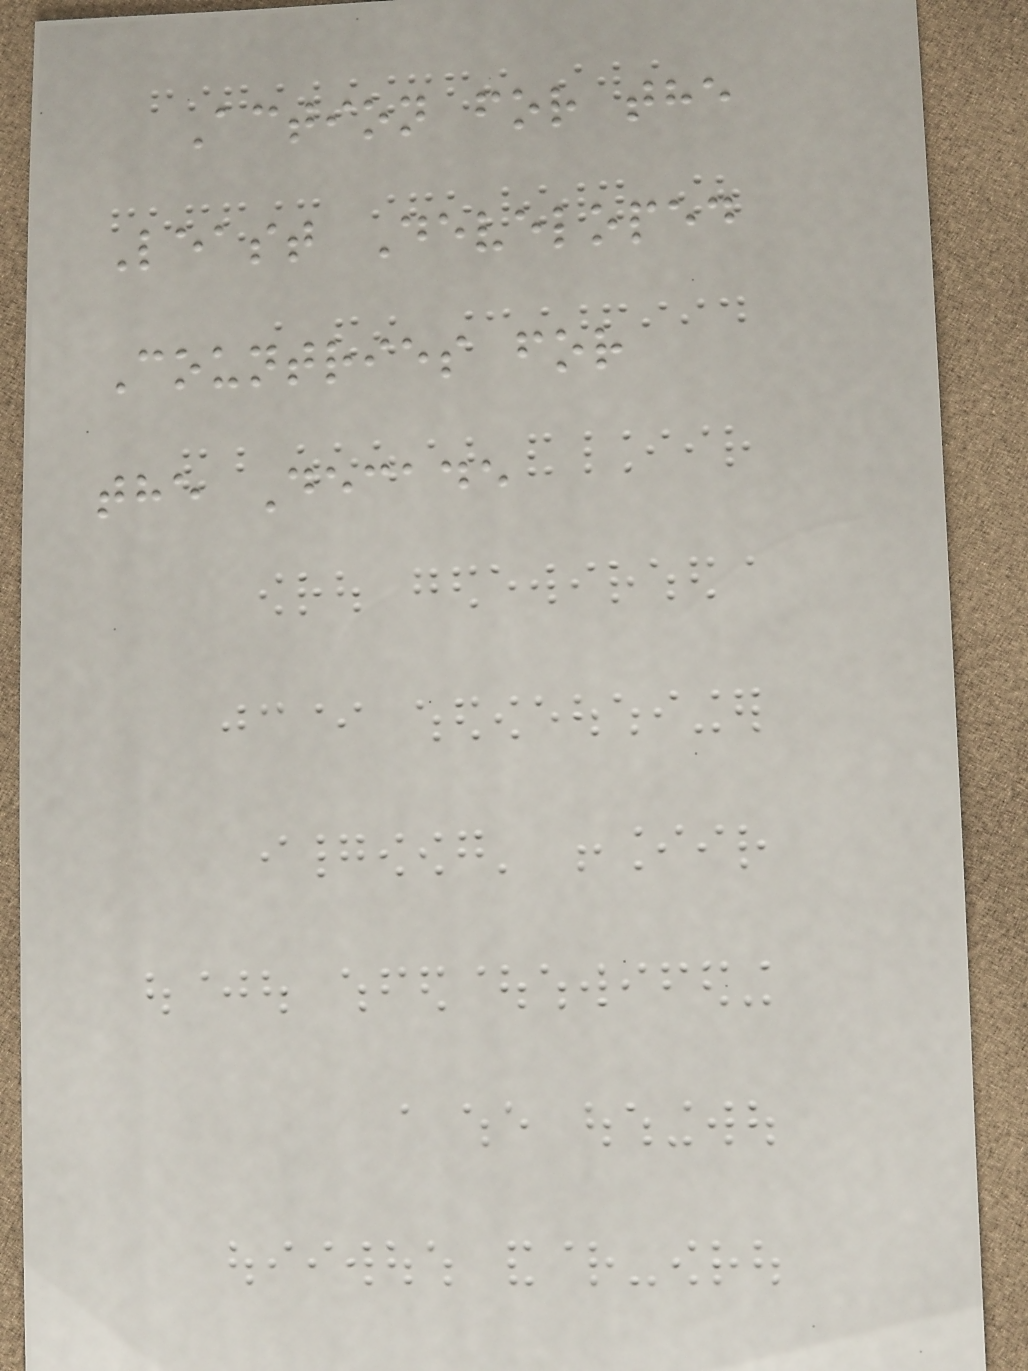Action for the
Least Developed
Countries for
the Decade
